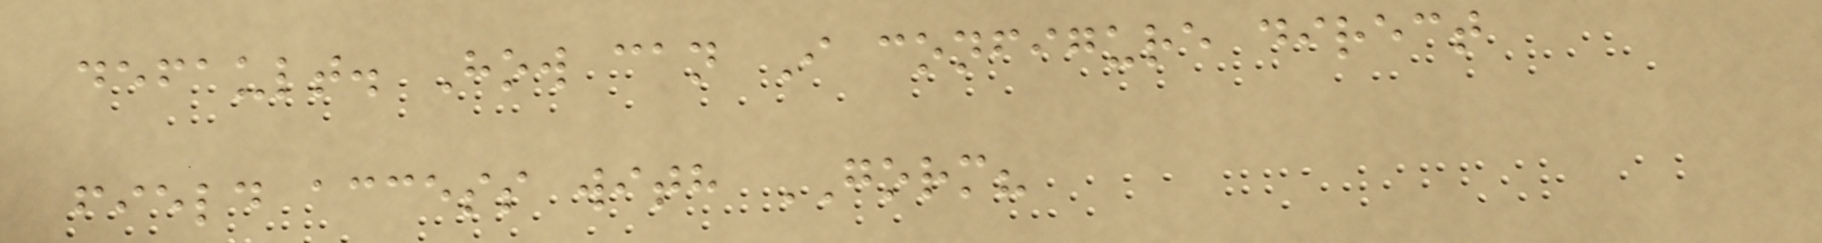default. How can I configure direct
field access with GORM?
